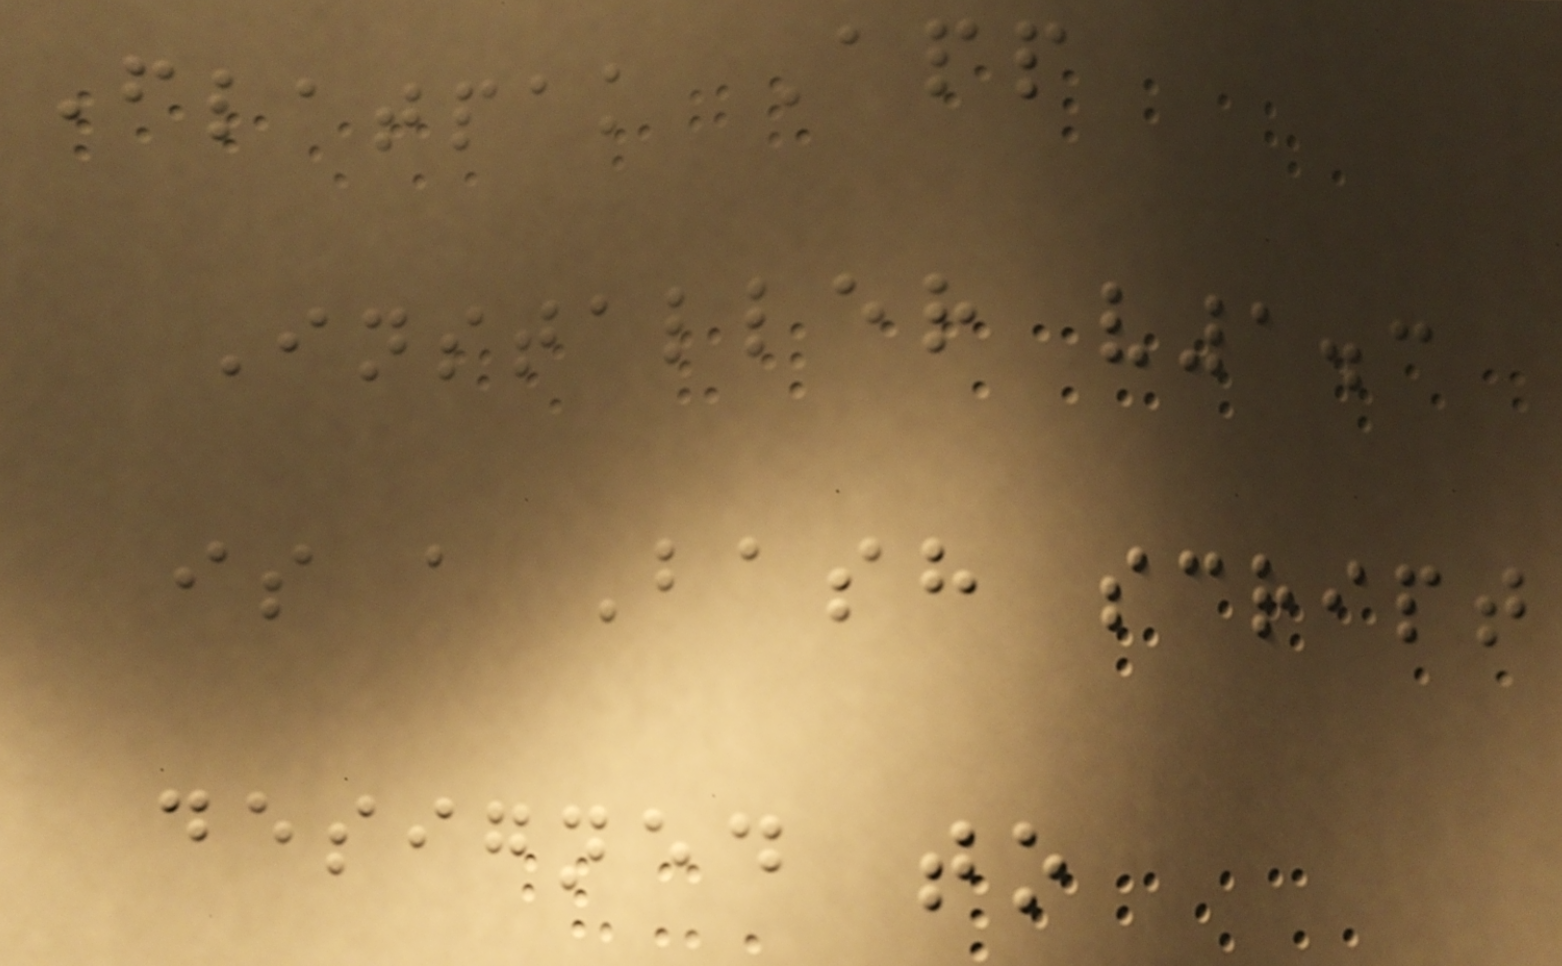Flatpak App
Installer v1.3
is a Bash script
designed to
